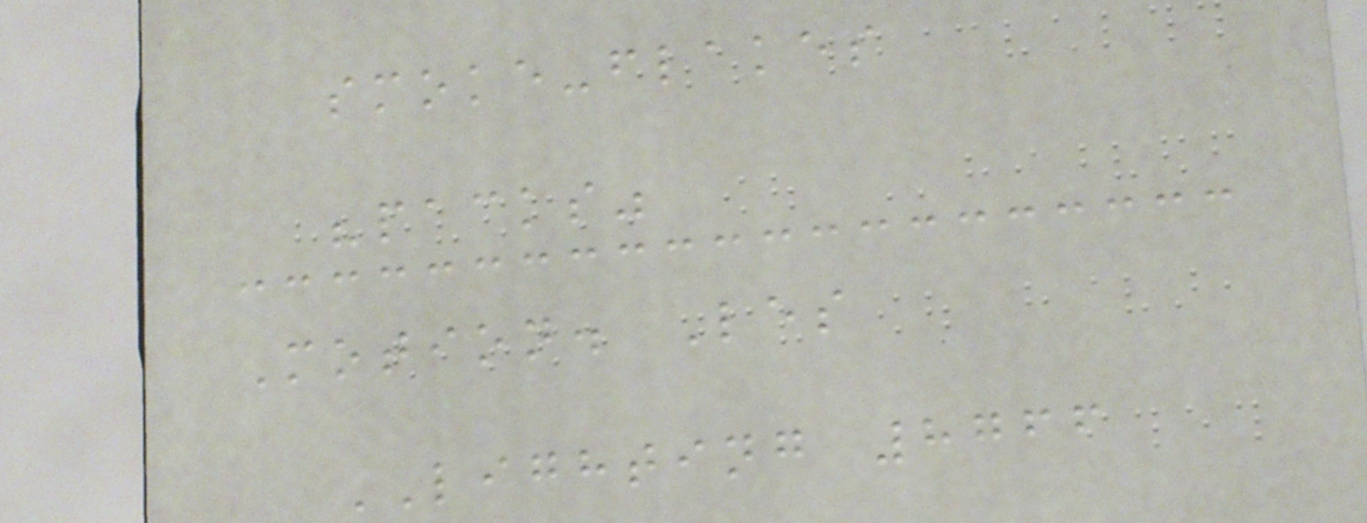smoke-flakes
"packs"
Motion. Les
LIGHTING 8766
